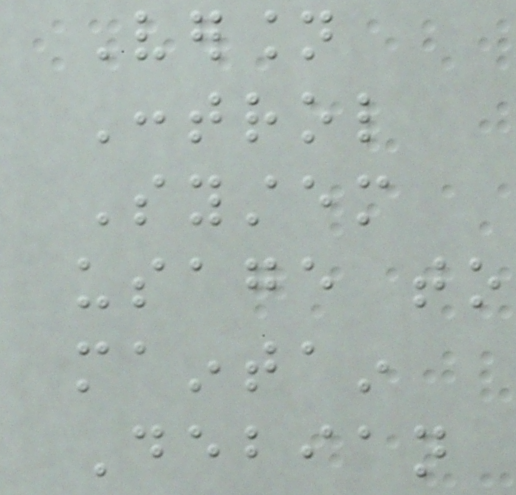Version
Control
System
usage to
maintain
Debian
